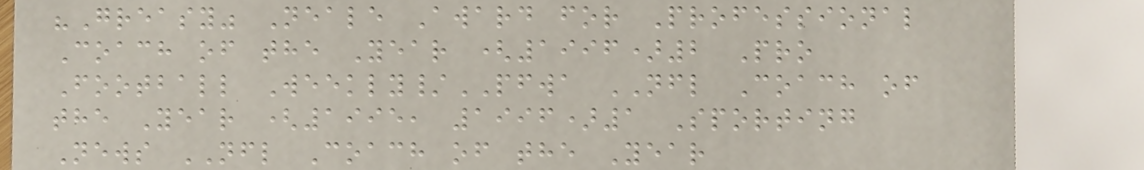"Greasy" Neale Award for Professional
Coach of the Year (1996)2 Pro
Football Weekly/PFWA NFL Coach of
the Year (1995, 1996)1 Sporting
News NFL Coach of the Year
